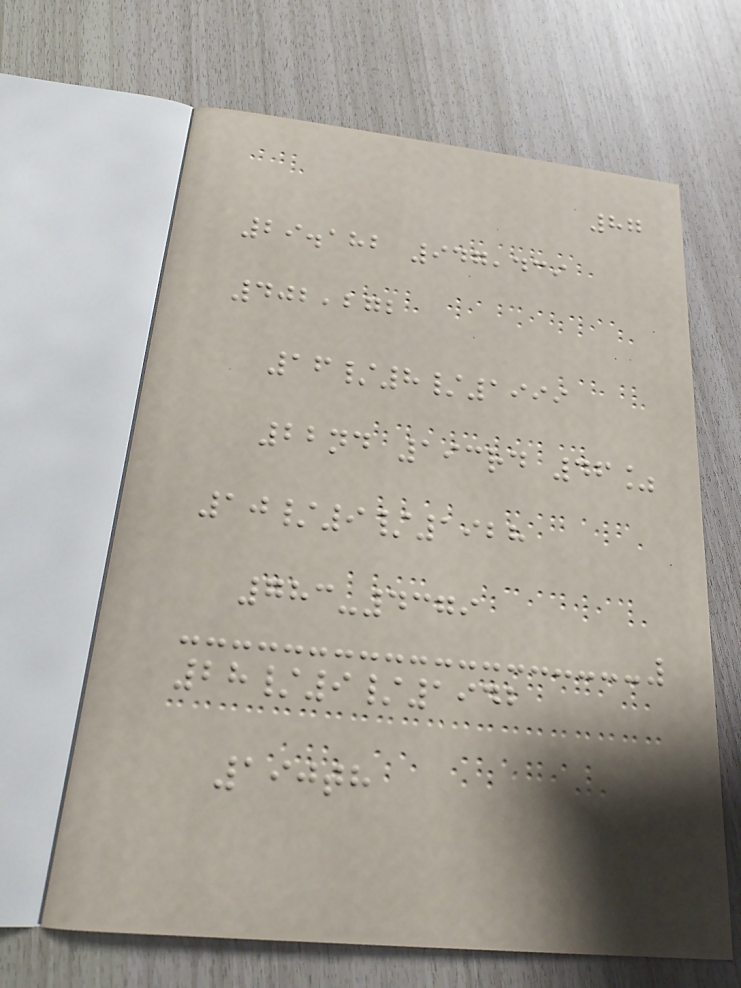87
29.182 947,439
402,272
16/8/1999
22nd 193rd 46%
10/9/1928
783-4379
28/9/1942
190th
